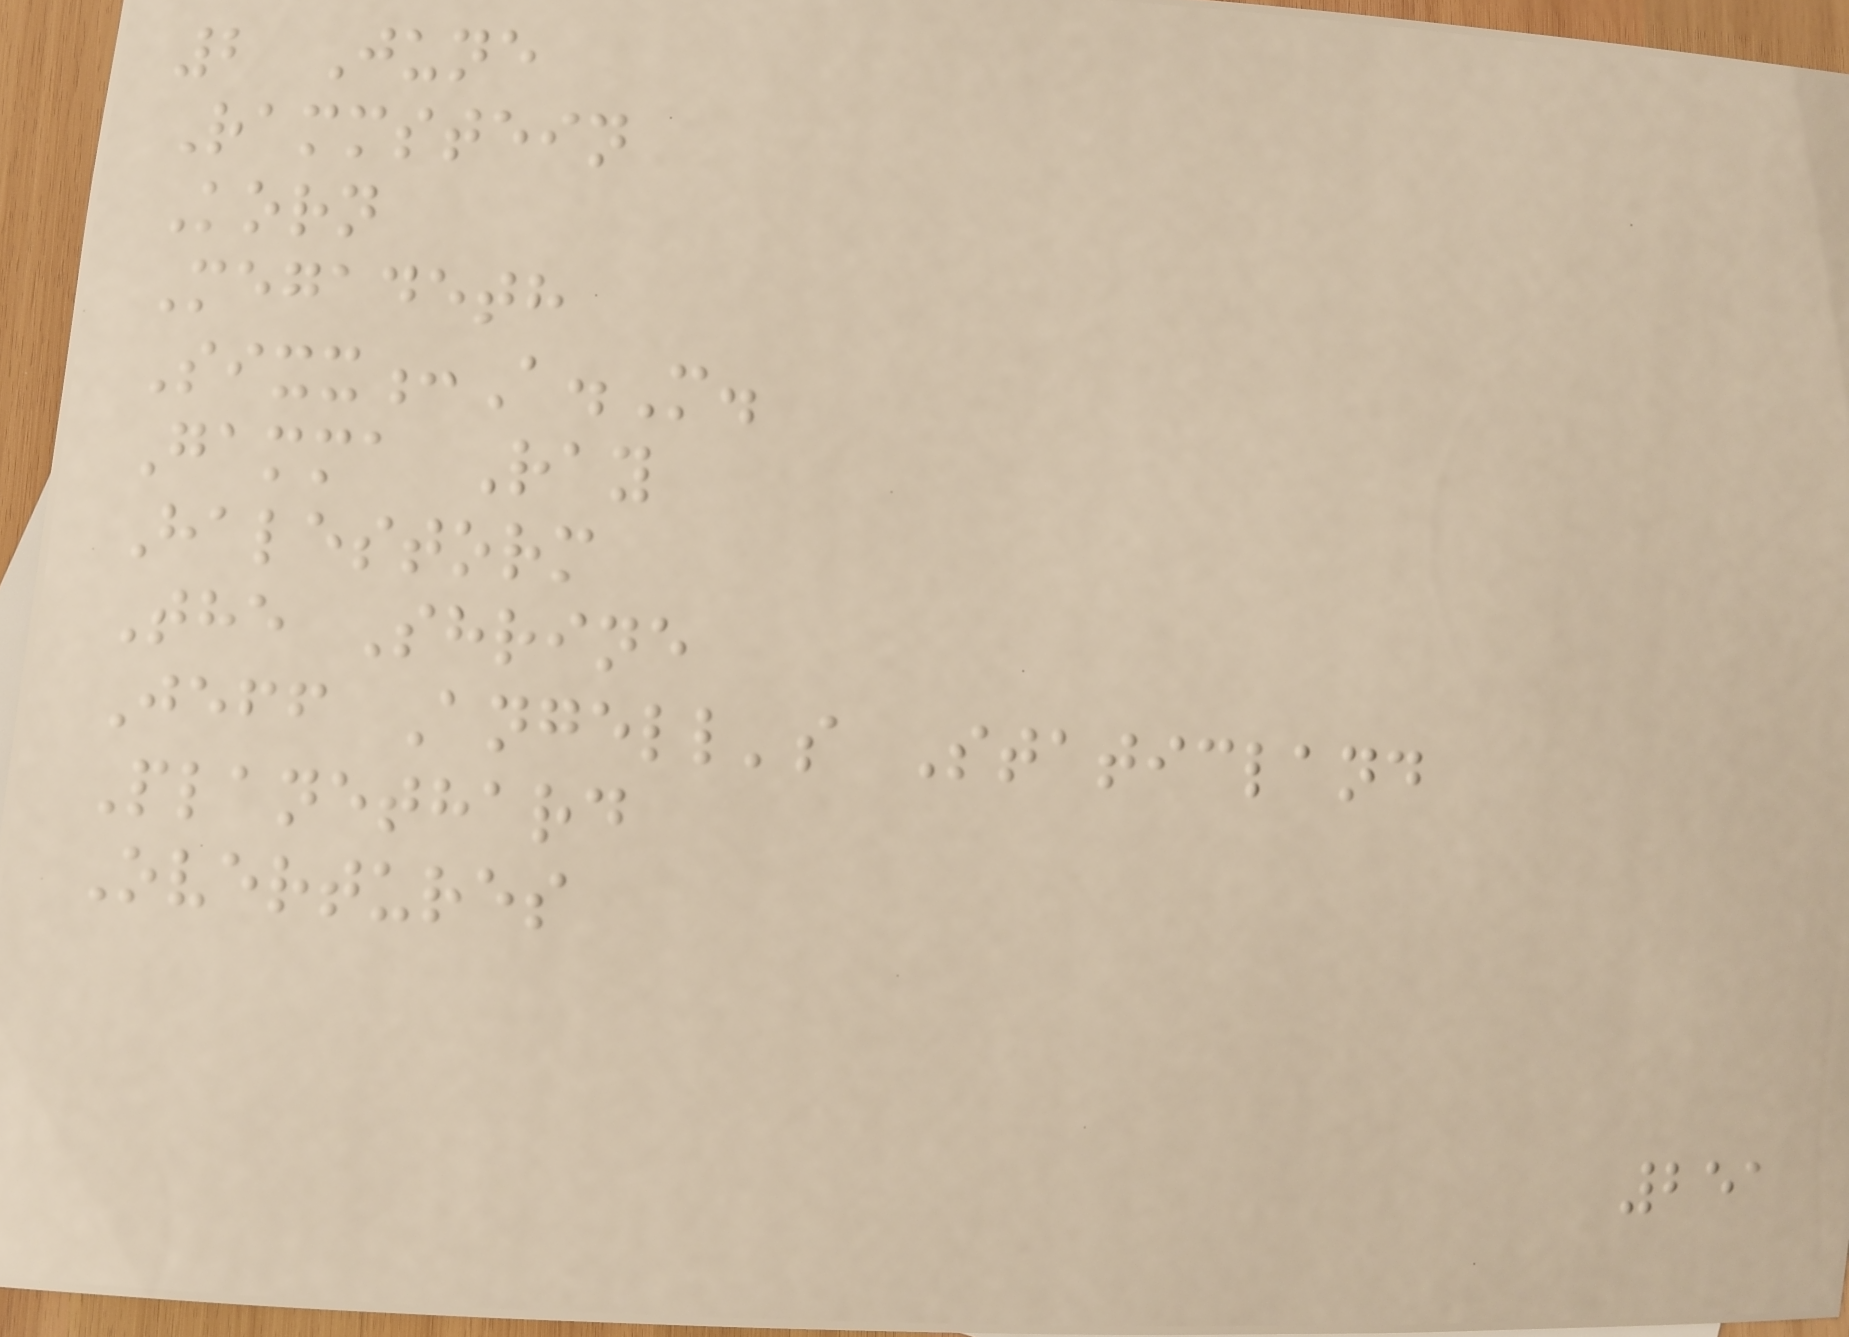2 June
Rammstein
Korn
Megadeth
Sixx:A.M.
Gamma Ray
Halestorm
The Shrine
Jeff Angell's Staticland
Planethard
Overtures
251
